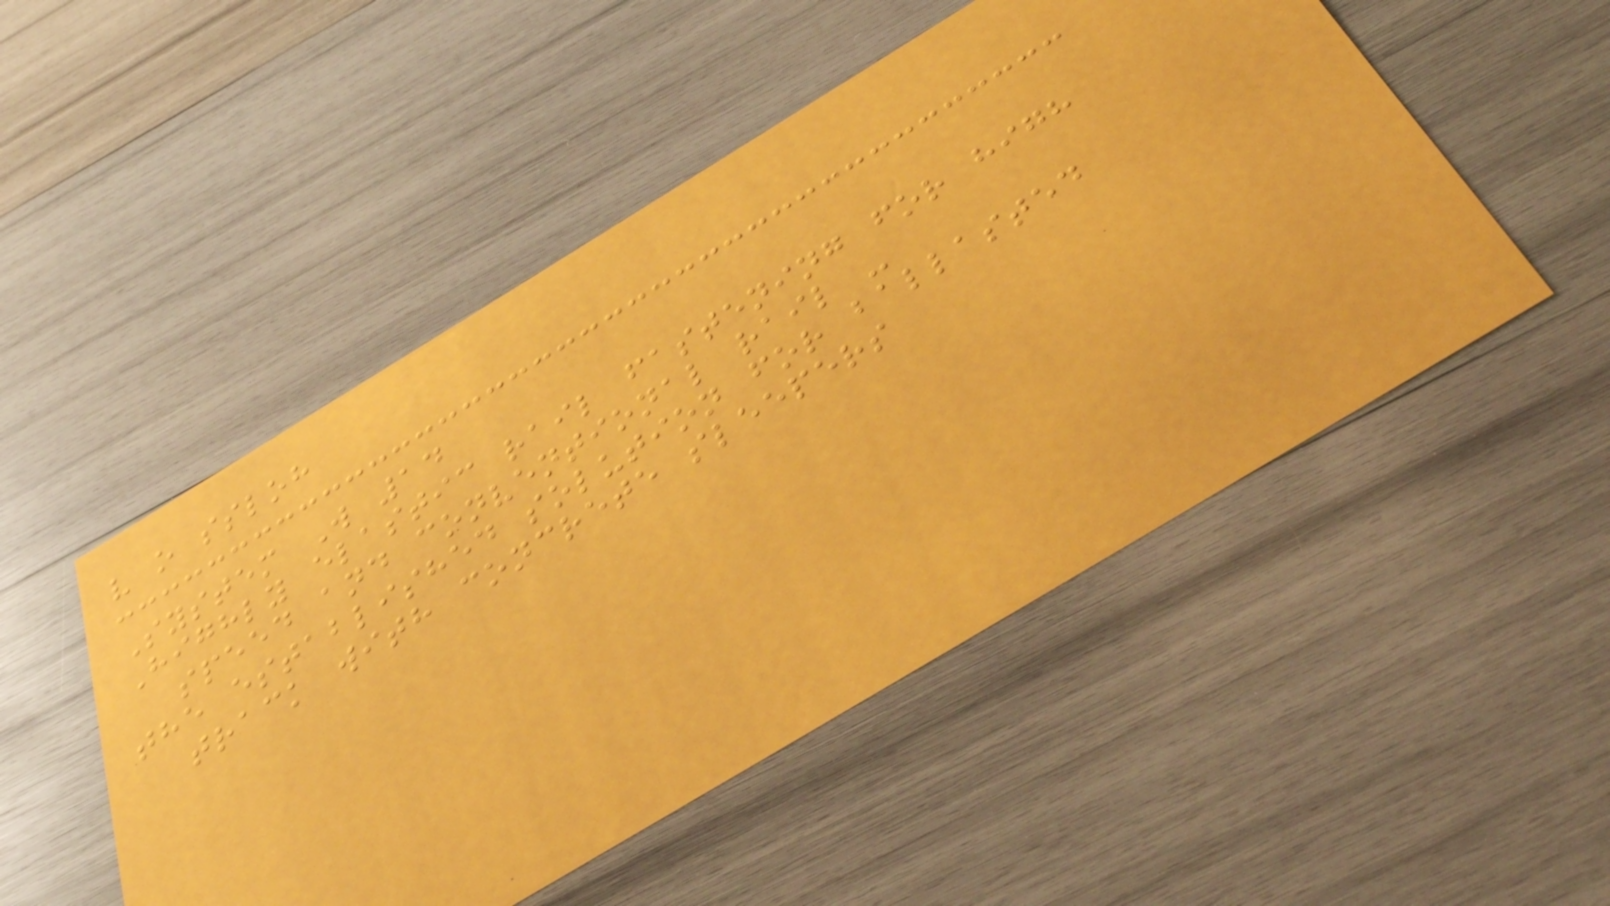v o ssloh
System W 14
Highly elastic rail fastening for high
speed and conventional rail -
the established solution for ballasted
track with concrete sleepers
